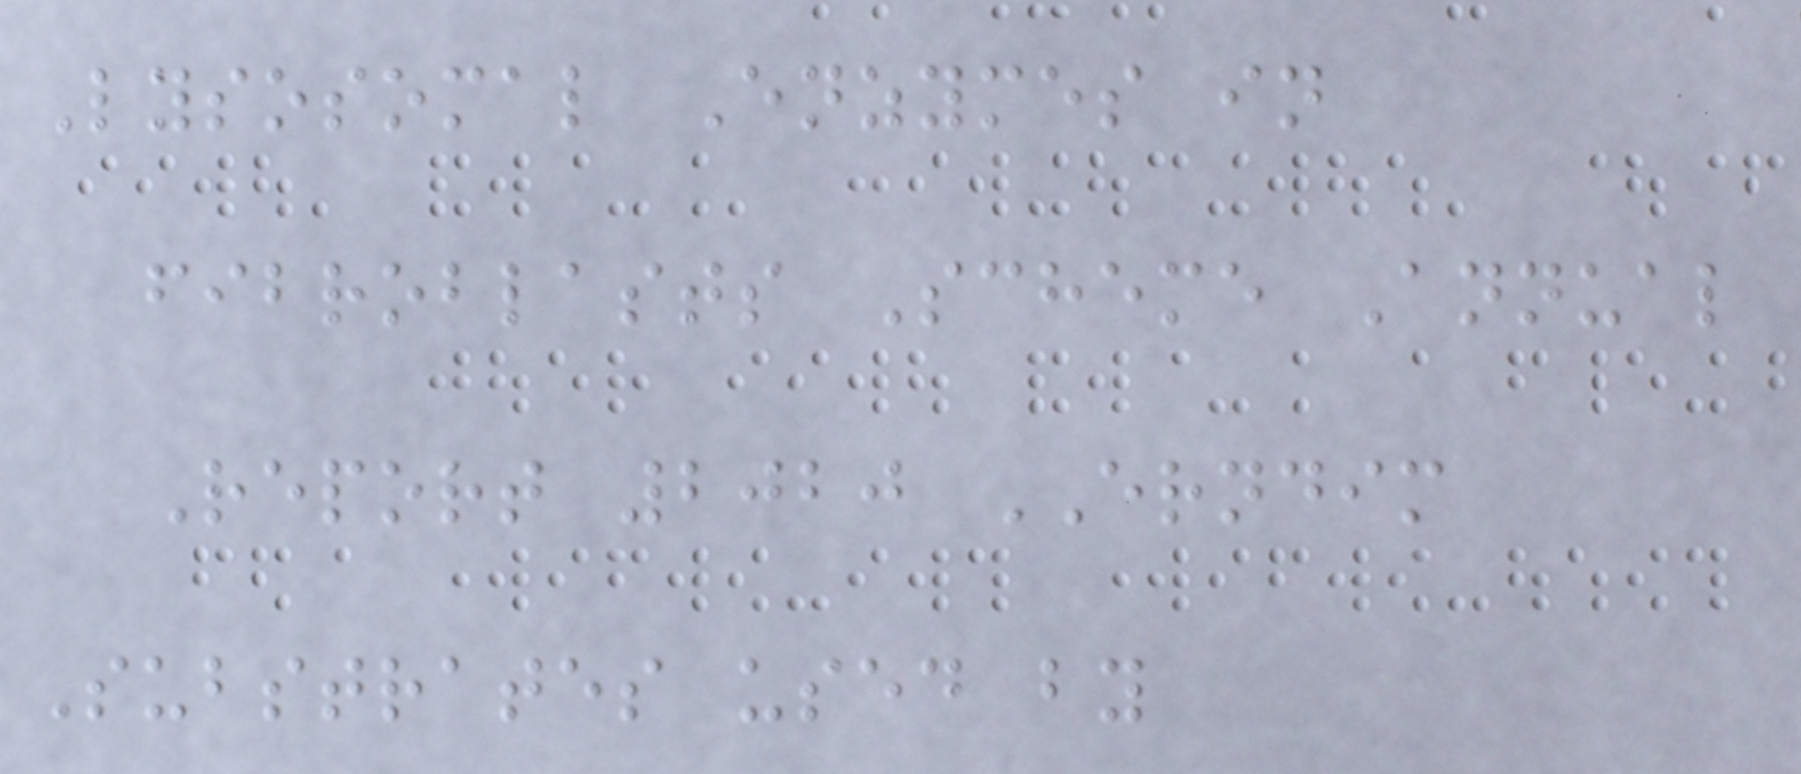Lysosomal Enzymes in
fibroblasts Scheme Annual
Report 2020 ERNDIM
Substrates used by
